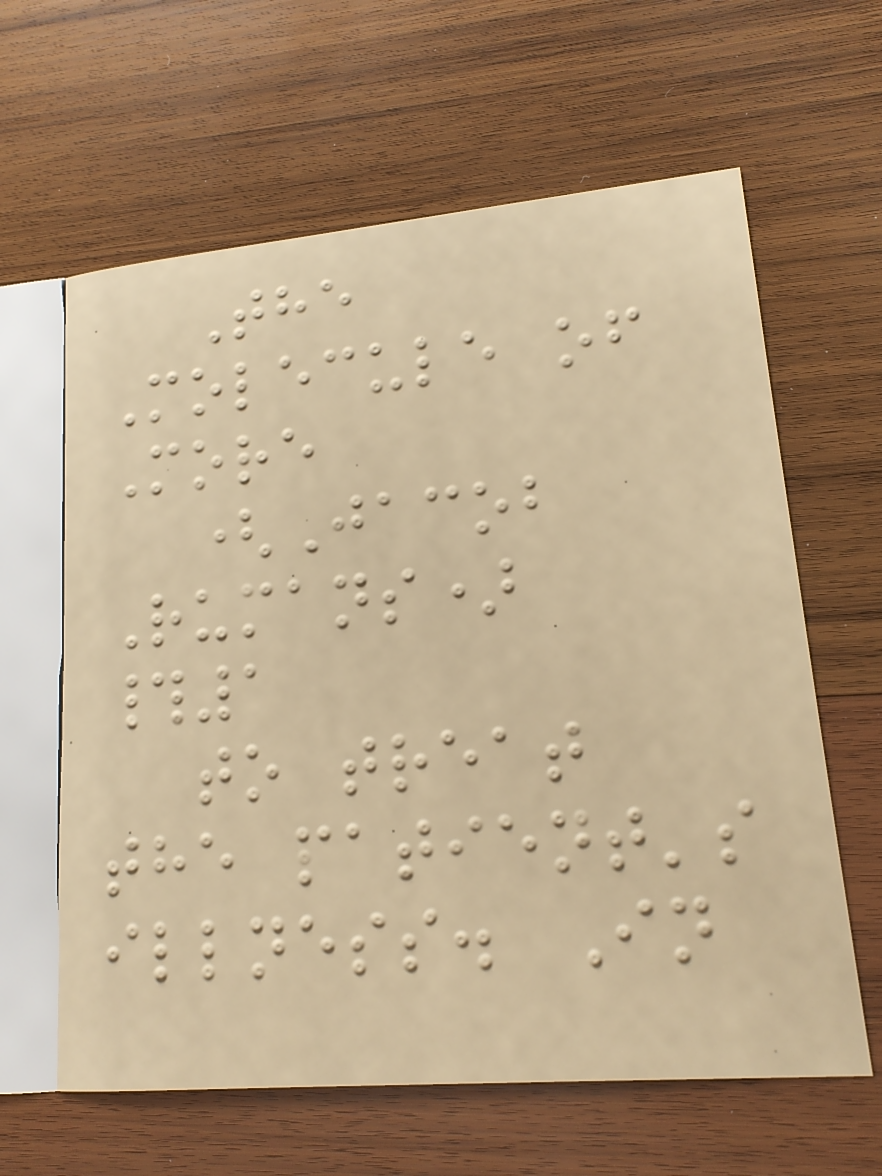The
Molecule of
More
(Jacob
Rumans)
#1
to treat
the patient's
illness. In
